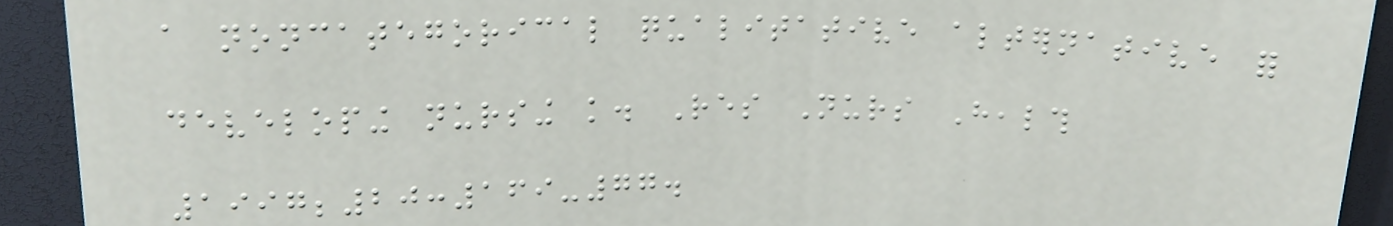a noncategorical qualitative alternative for
developing nursing knowledge. Res Nurs Health
1997;20:169-77.
